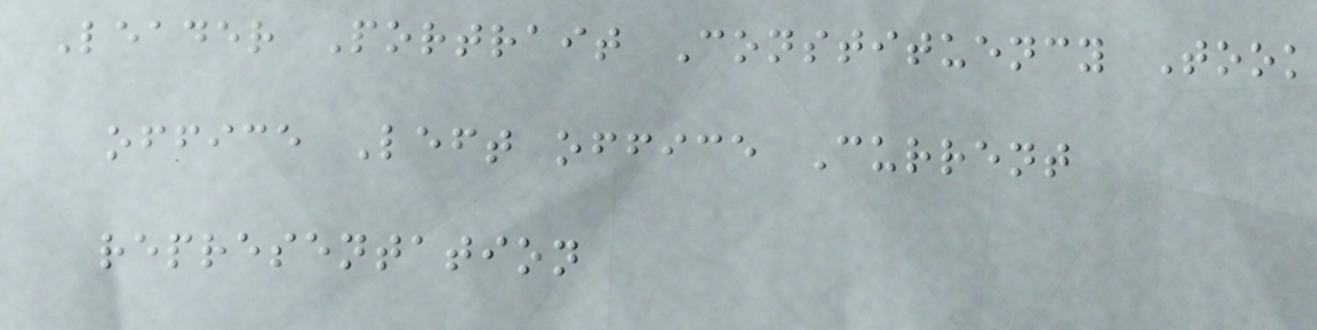Leader Portrait Constituency Took
office Left office Current
representation
